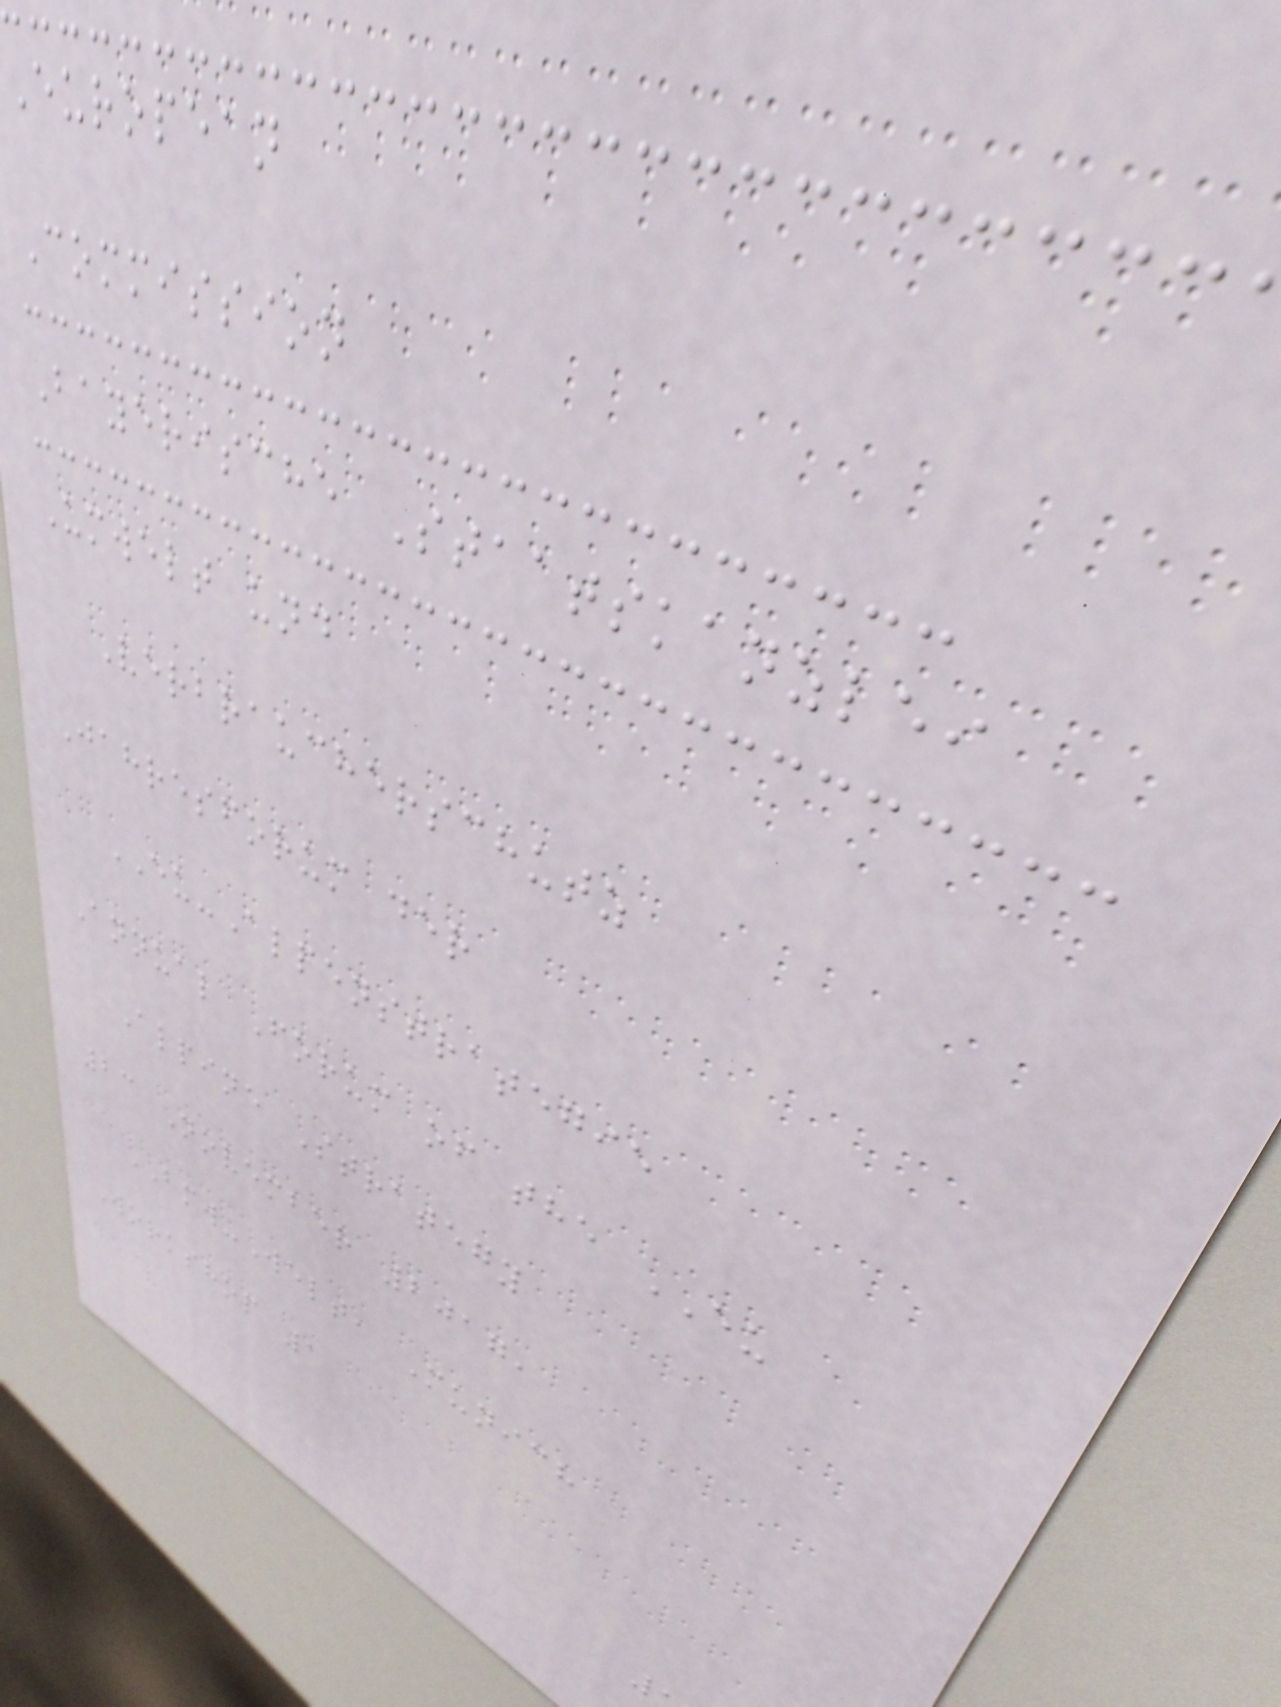European
Commission
Bayerische Staatskanzlei
Umwelt und
Verbraucherschutz
Jahresforum der
EU-Alpenstrategie
Annual Forum of the EU
Alpine Strategy
23 November 2017,
BMW-Welt, Munich
Workshop 1
